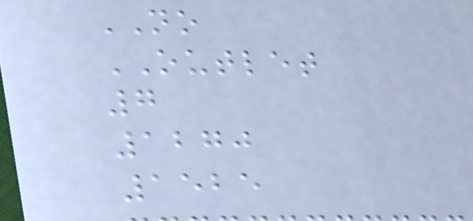NO
OUTLET
7
1270
1525
